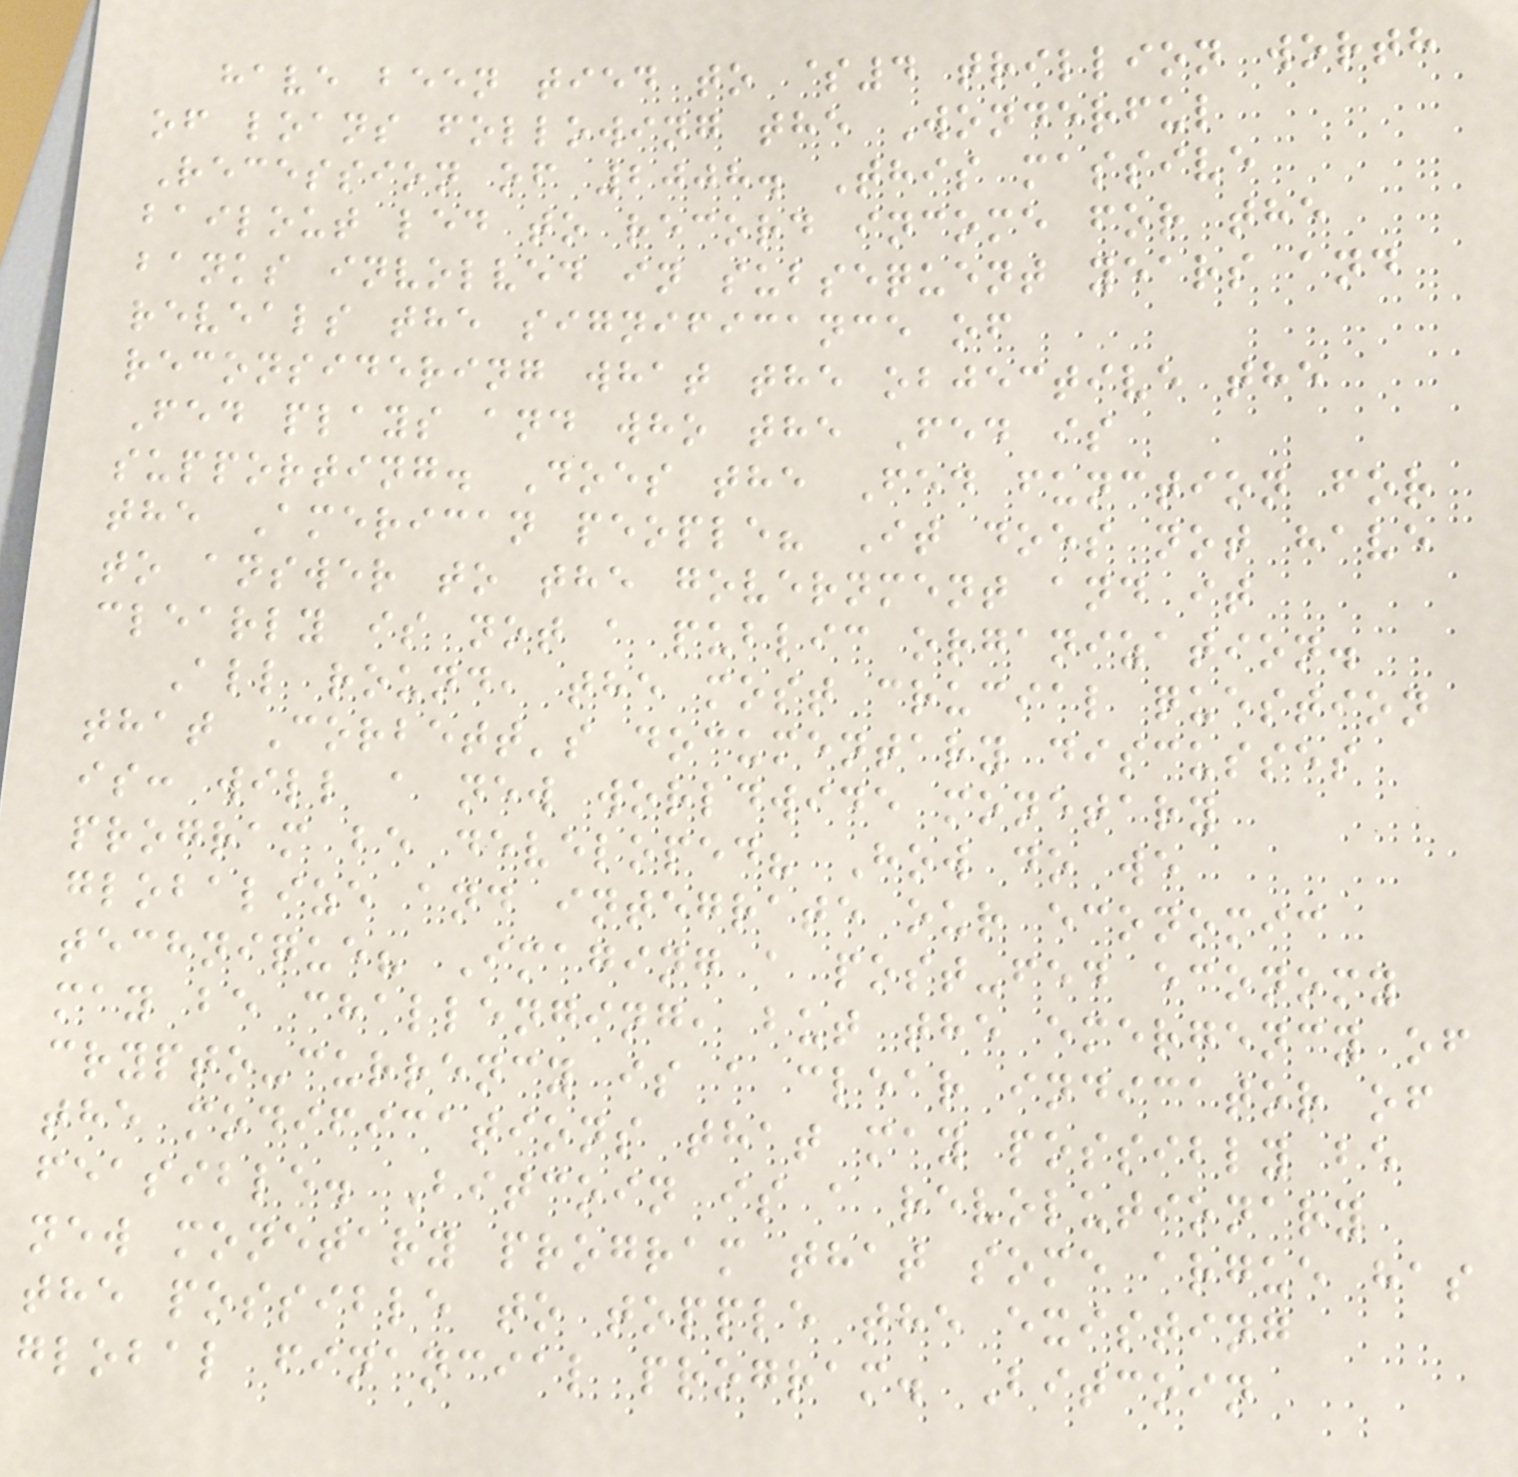have been tied to $4 trillion worth
of loans following the Wonderful
Recession of 2008. This massive
bailout led to record income for the
banks involved in subsequent years and
reveals the significance of
reconsidering what the objective the
Fed plays and who the Fed is
supporting. Does the Fed function for
the American people? It does not have
to answer to the government and it
clearly is not a public organization.
All round, the most crucial question
that Corbett's documentary discusses
is: will a new worldwide monetary
program be developed? How do we
globalize and integrate our economic
technique? Imaging a post-fed economy
may be challenging, but the emergency of
crypto-currency is a clear indicator of
the modifications that may possibly be
feasible. Bitcoin is a revolutionary
new monetary program that some argue has
the possible to topple the existing
global financial program. Bitcoin
